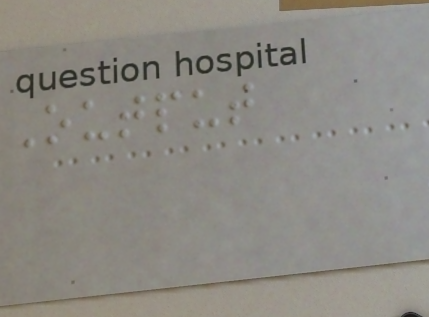Output
